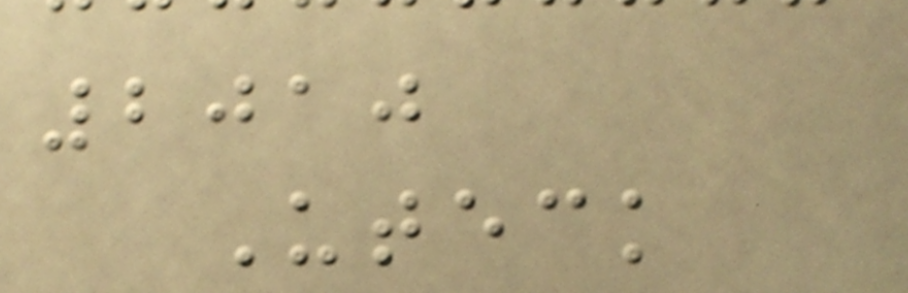2010
Uteck
